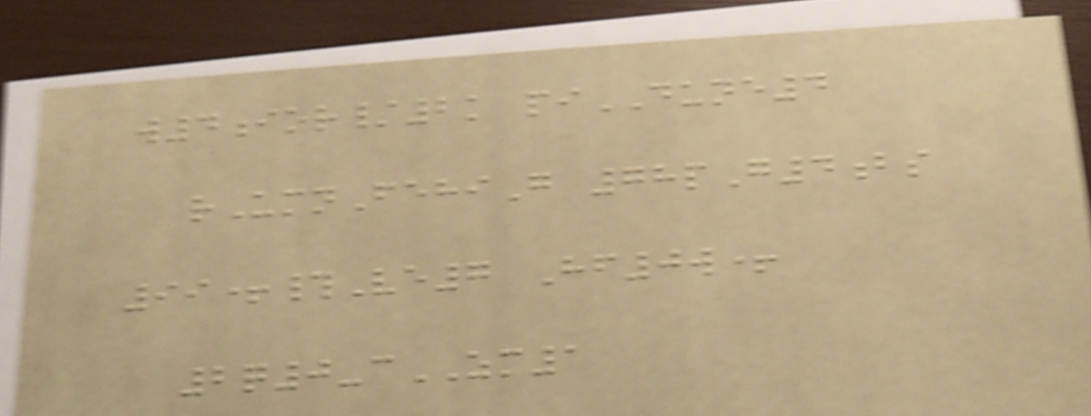w4ior/2k piDUNE4
rUmnFehiG 78pG4bs
99+#Ve7 Hf0w+
2q0-cZM1
